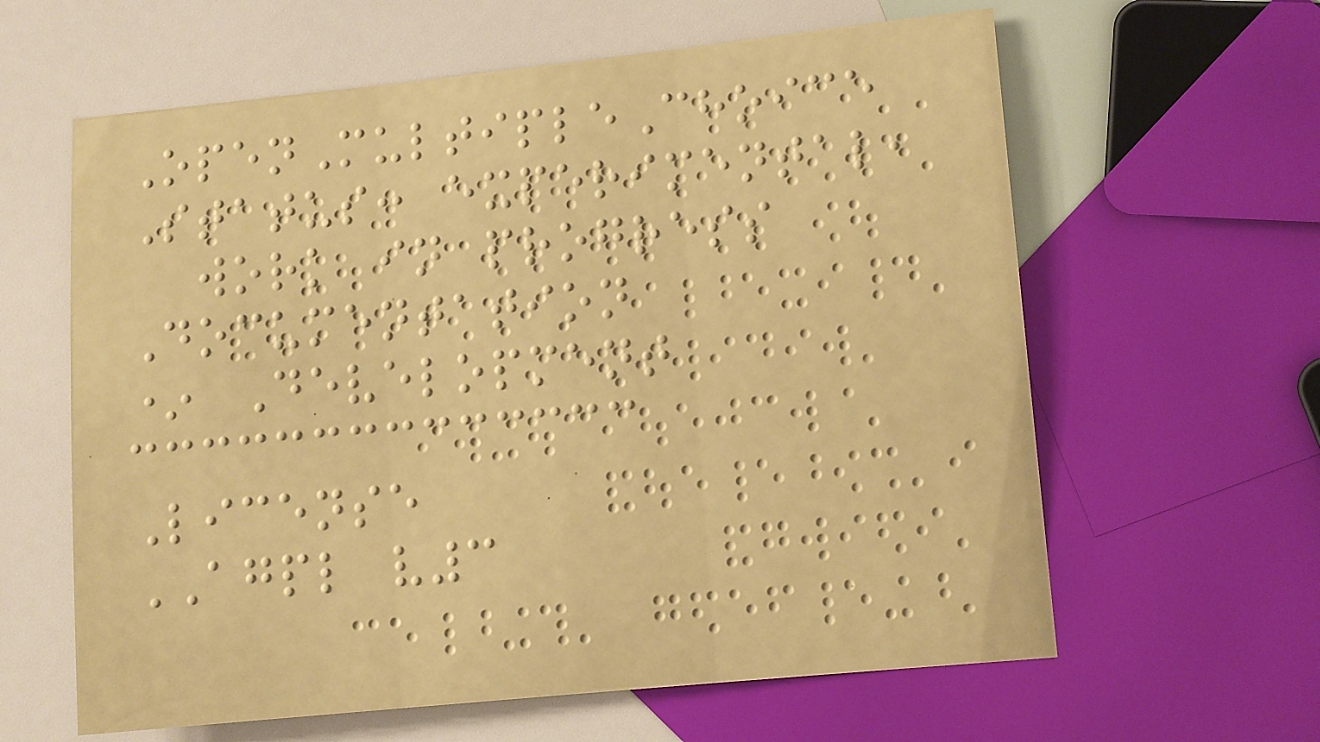OpenMultipleChoice
Status: experimental,
work in progress
Documentation
* Development
License
AGPL v3
